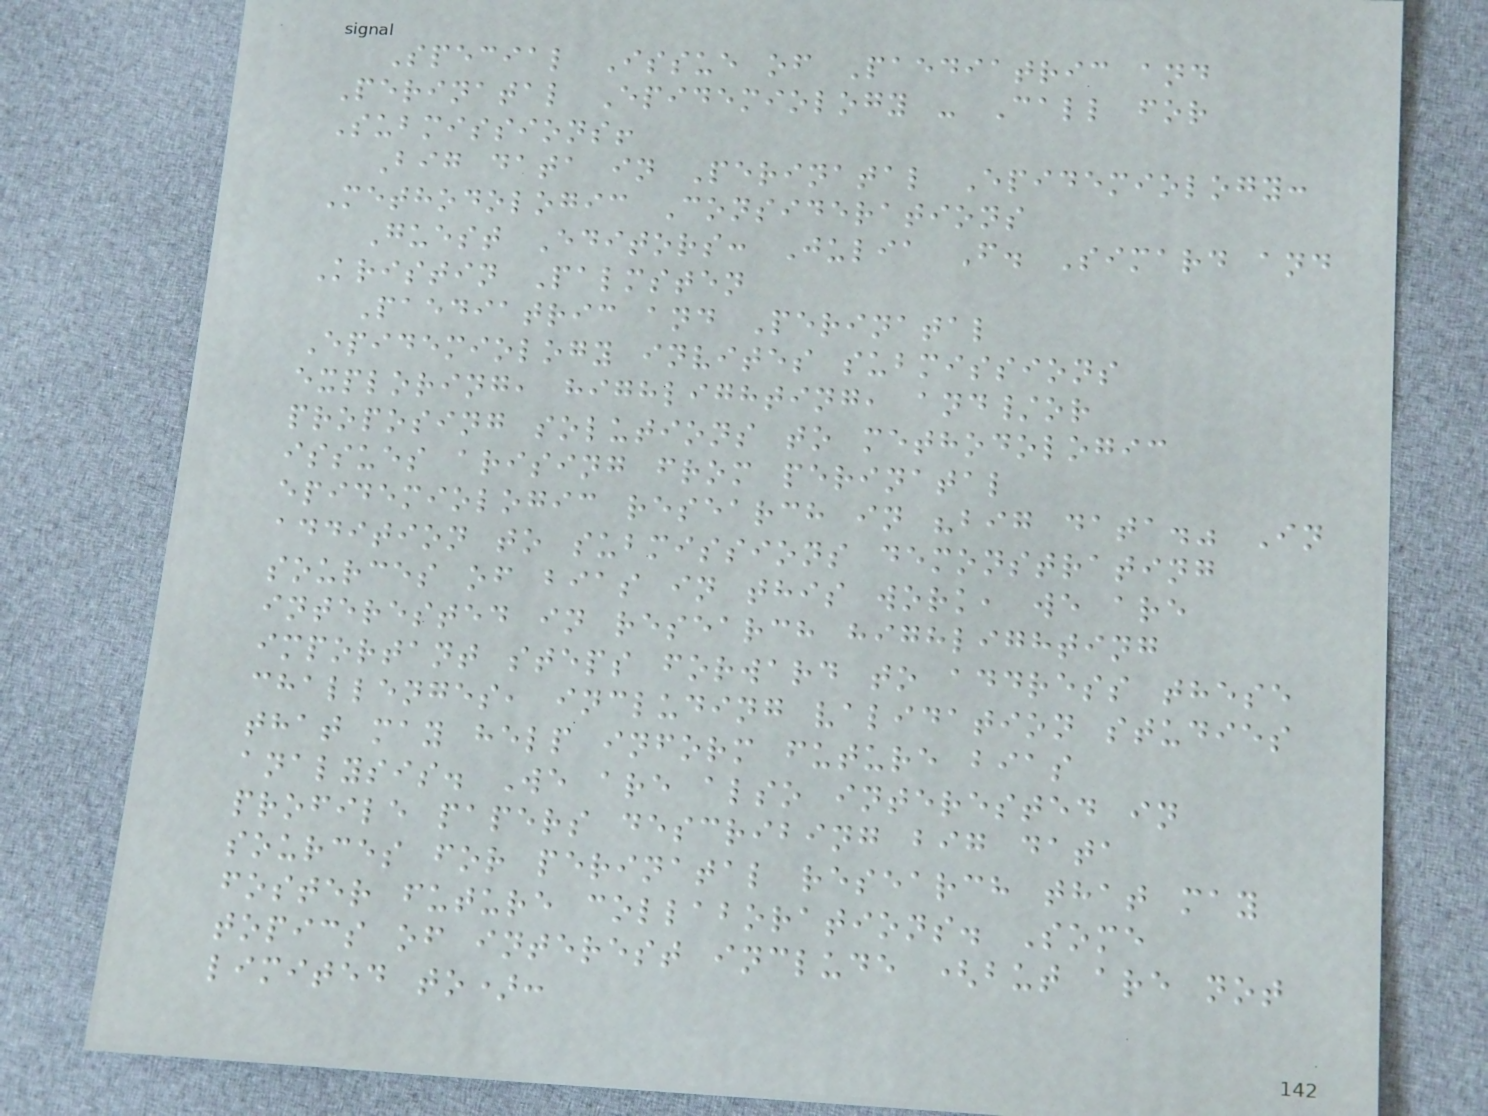Special Issue of Paediatric and
Perinatal Epidemiology - Call for
Submissions!
Big data in Perinatal Epidemiology:
Methodologic Considerations
Guest Editors: Julia F. Simard and
Kristin Palmsten
Paediatric and Perinatal
Epidemiology invites submissions
exploring, highlighting, and/or
proposing solutions to methodologic
issues arising from perinatal
epidemiologic research in "big data." In
addition to submissions demonstrating
sources of bias in this work, we are
interested in research highlighting
important steps forward to address these
challenges, including validation studies
that may help inform future bias
analysis. We are also interested in
profile papers describing big data
sources for perinatal research that may
foster future collaborations. Some
topics of interest include (but are not
limited to):
